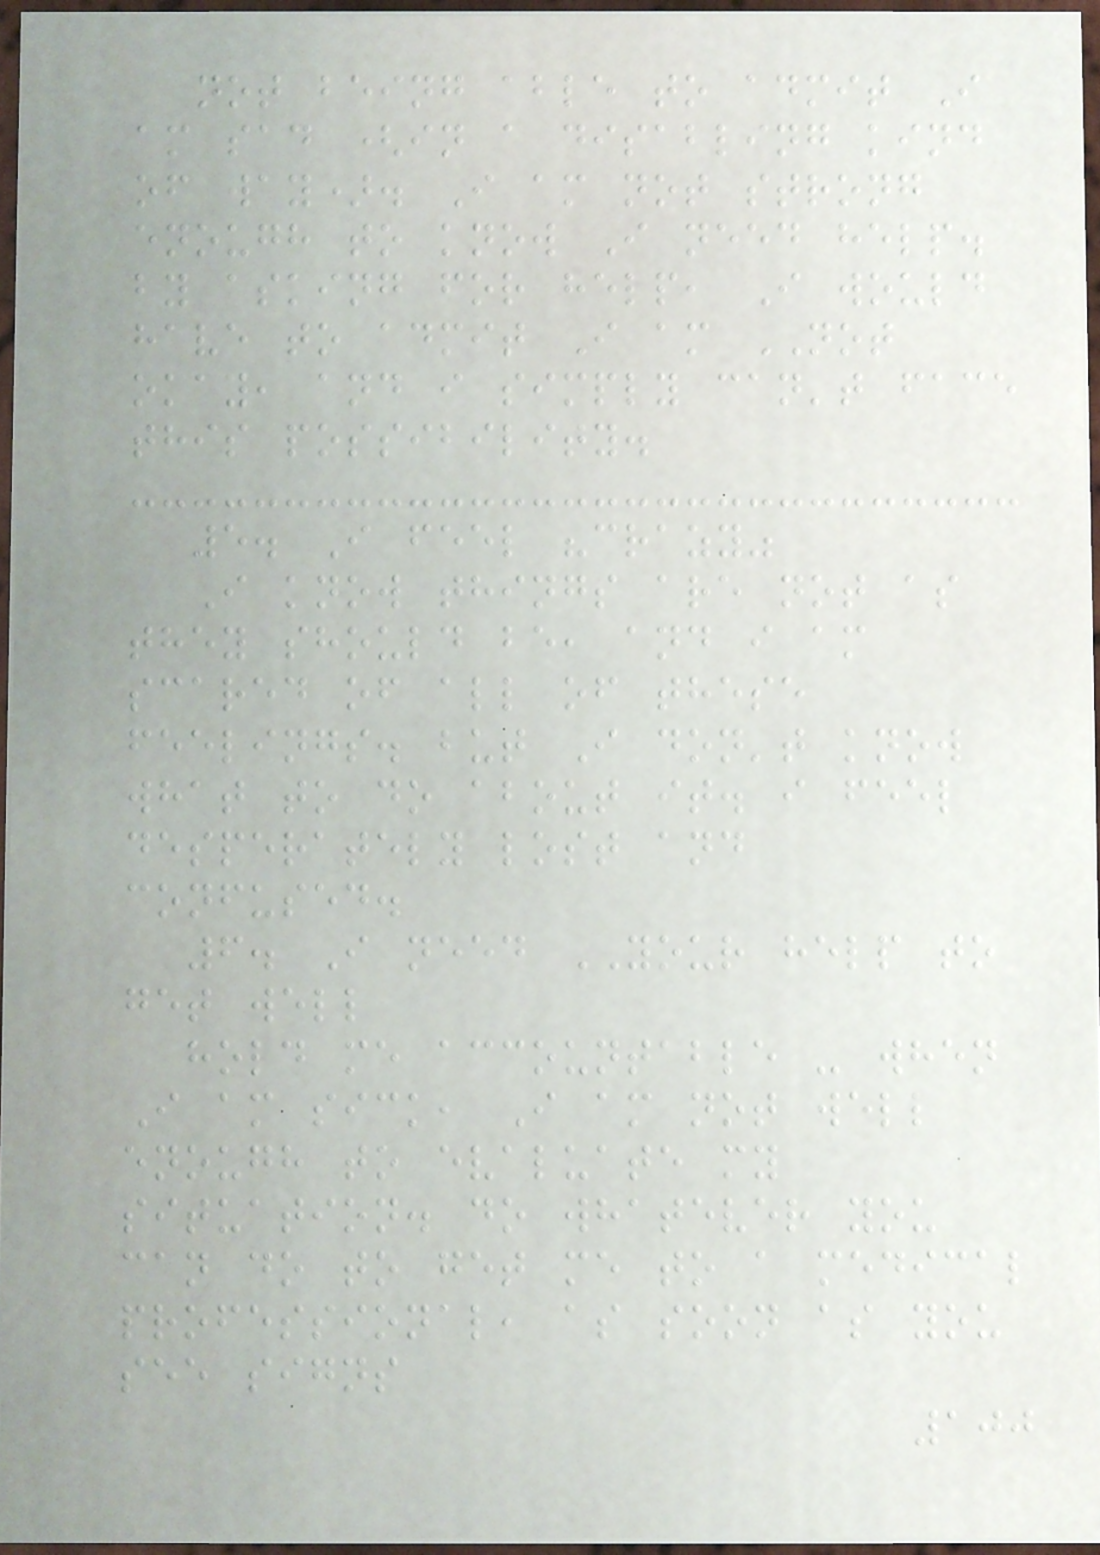not being able to admit I
am sad (in a disabling kind
of way). I am not strong
enough to know I need help.
by asking for help, I would
have to admit I am NOT
okay, and i simply can't face
this possibility.
5. I feel "crazy"
I know things are not as
they should be, and i am
scared of all of these
feelings. but I don't know
what to do about it. i feel
desperately lost and
confused.
6. I need YOUR help to
get well
hold me accountable - when
I am sick, I am not well
enough to evaluate my
situation. do whatever you
can do to get me to a medical
professional, as soon as you
see signs
100
